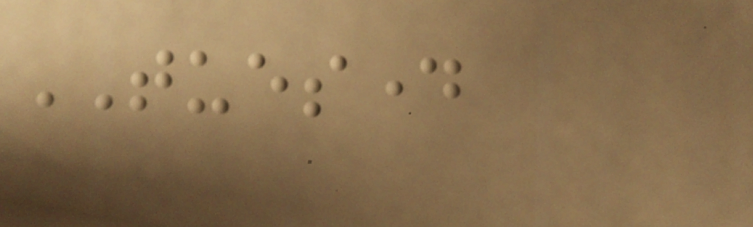TUESDAY
